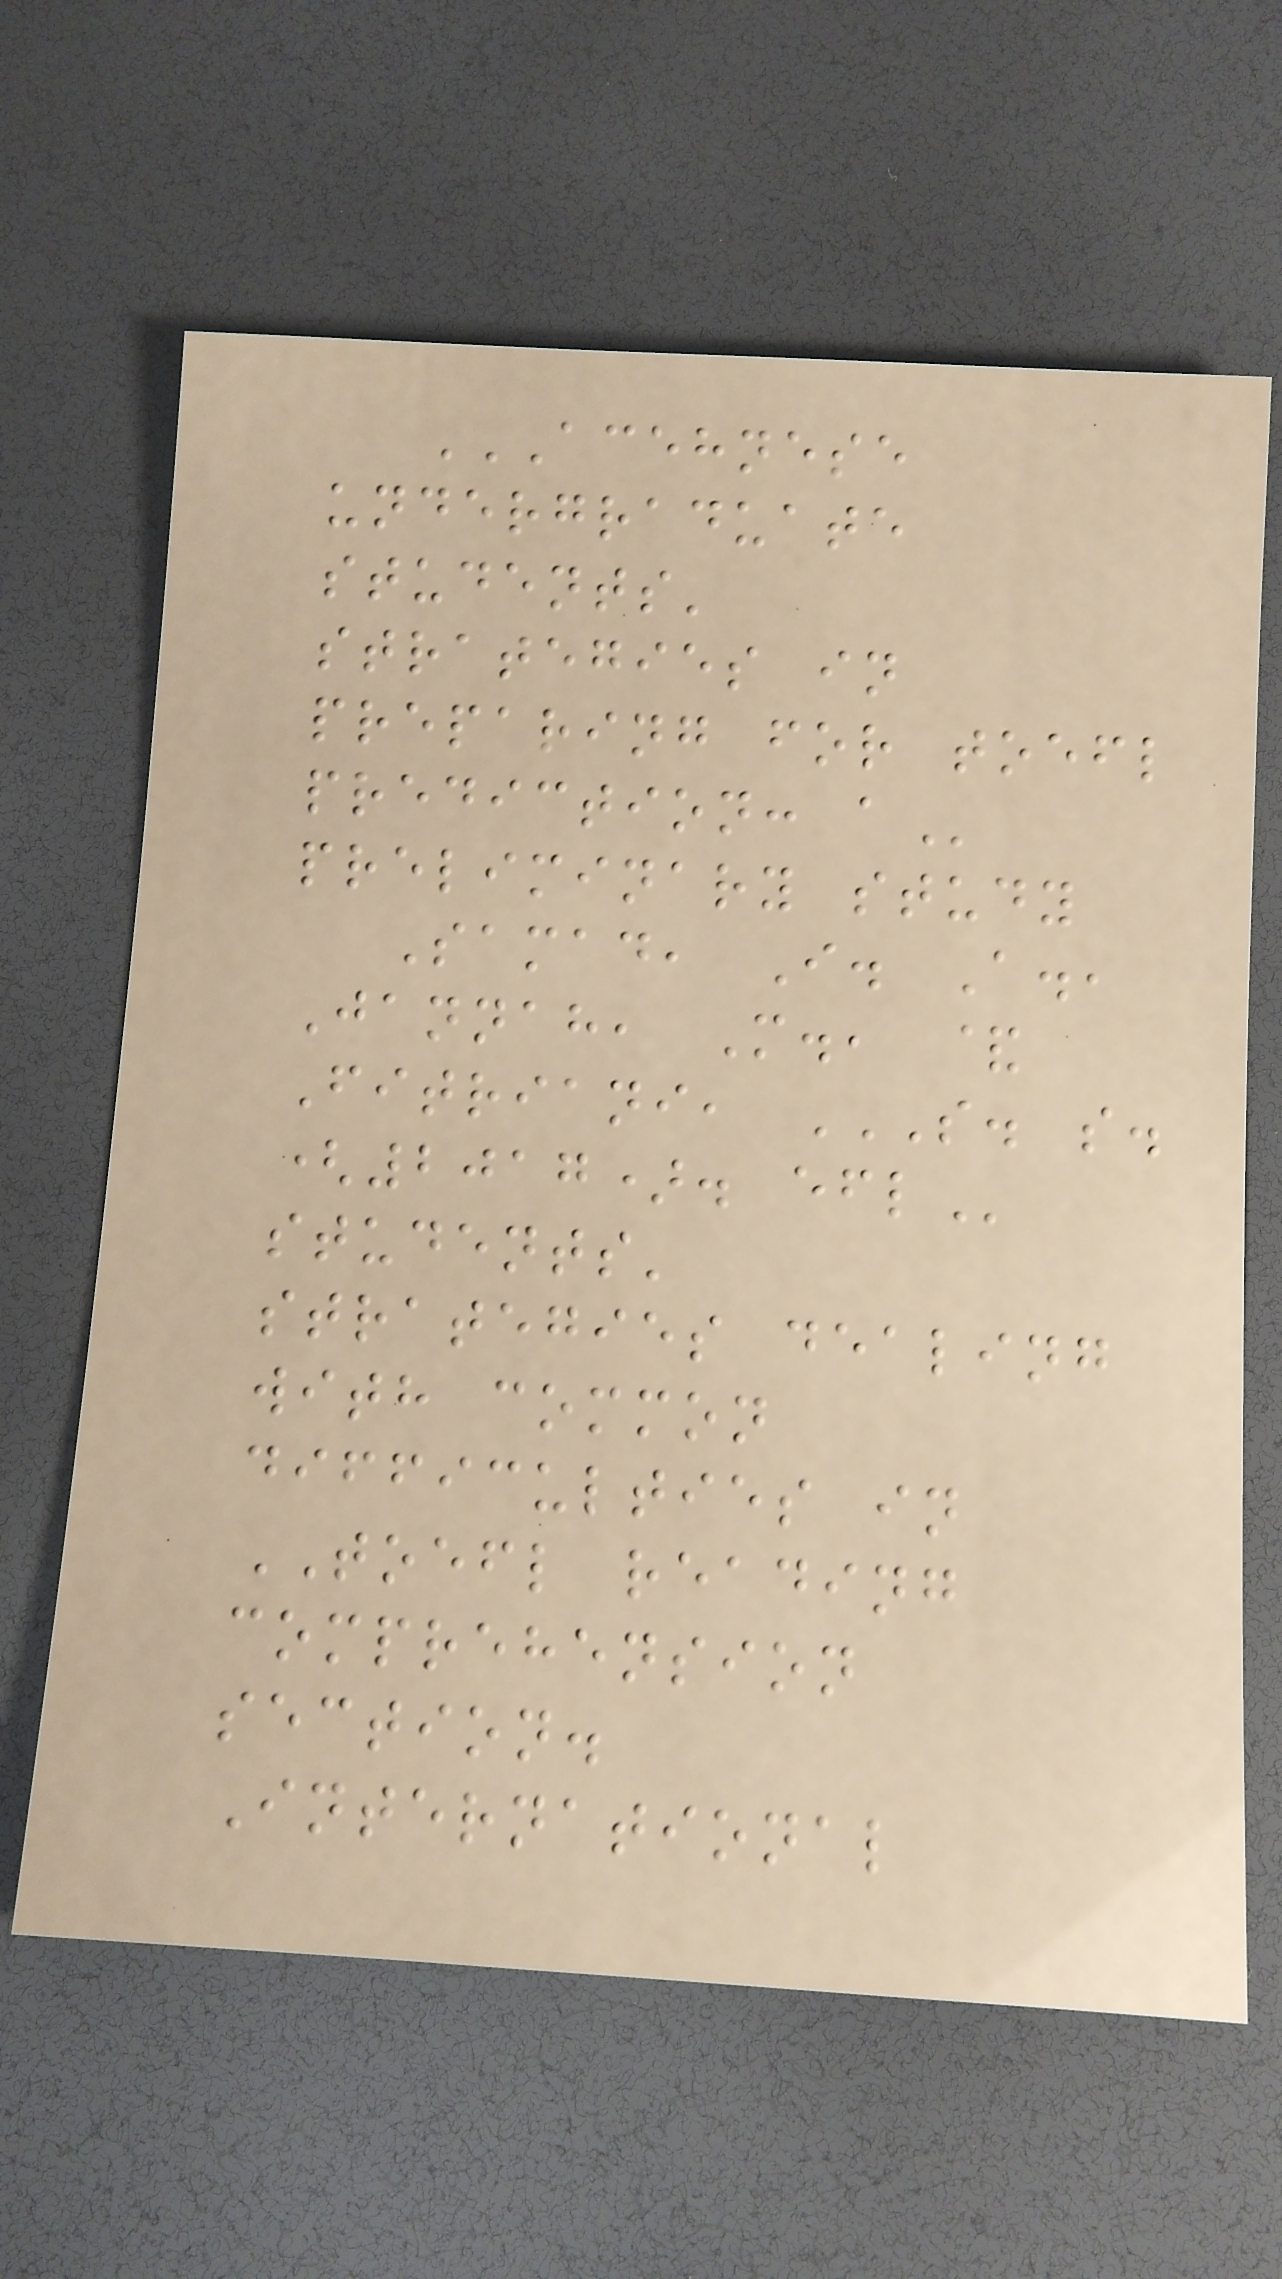ACEHNESE
UNDERGRADUATE
STUDENTS'
STRATEGIES IN
PREPARING FOR TOEFL
PREDICTION: A
preliminary study
Samad, I. A.,
Jannah, M., &
Fitriani, S. S.
(2017). EFL
students'
strategies dealing
with common
difficulties in
TOEFL reading
comprehension
section.
International
